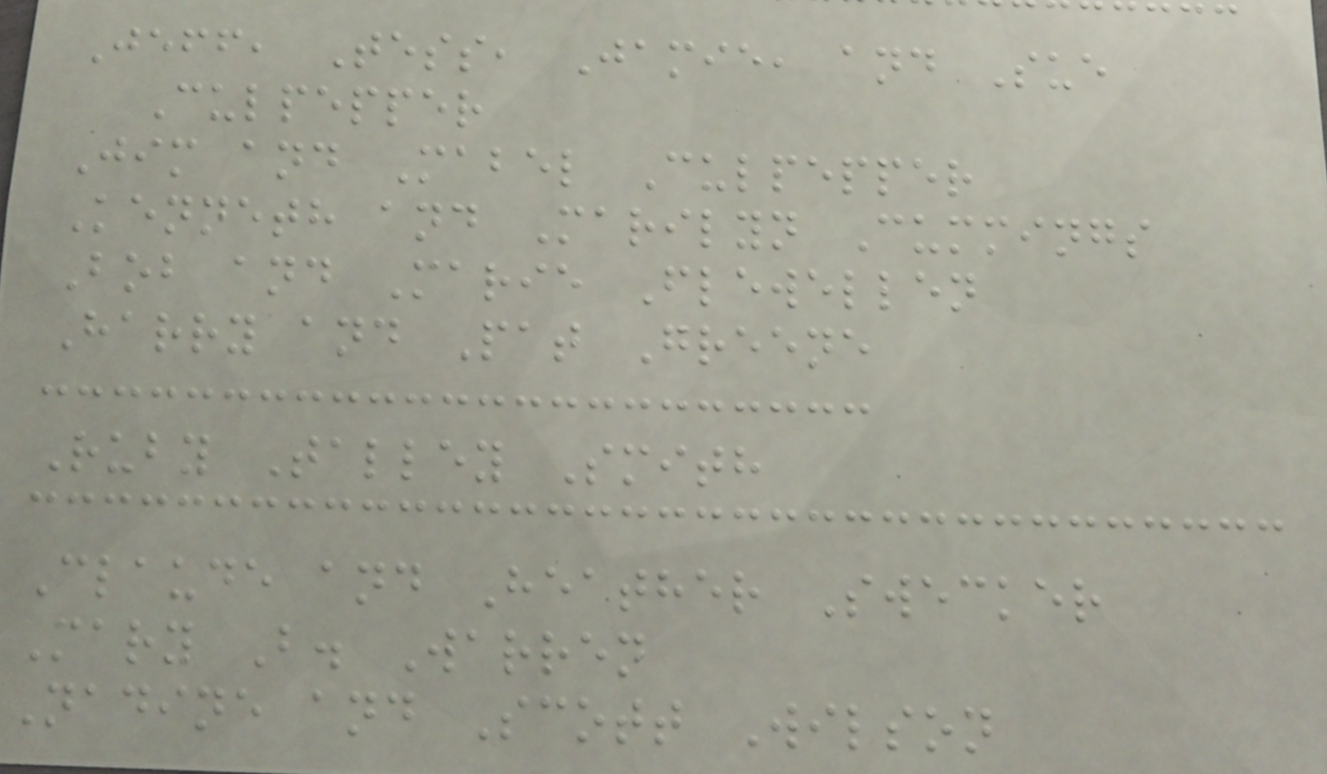Jeff, Tess, Jamie, and Sue
Culpepper
Jim and Mabel Culpepper
Kenneth and Marilyn Cummings
Bob and Marie Flewellen
Harry and Pat Greene
Ruby Talley Smith
Claude and Heather Swecker
Mary B. Warren
Nadine and Scott Wilson
